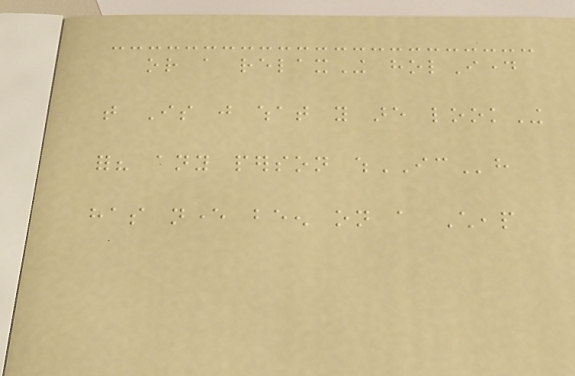or a relaxIng holIday
that Is just what you are lookIng
for? any person whICh
has never been on a Cheap
